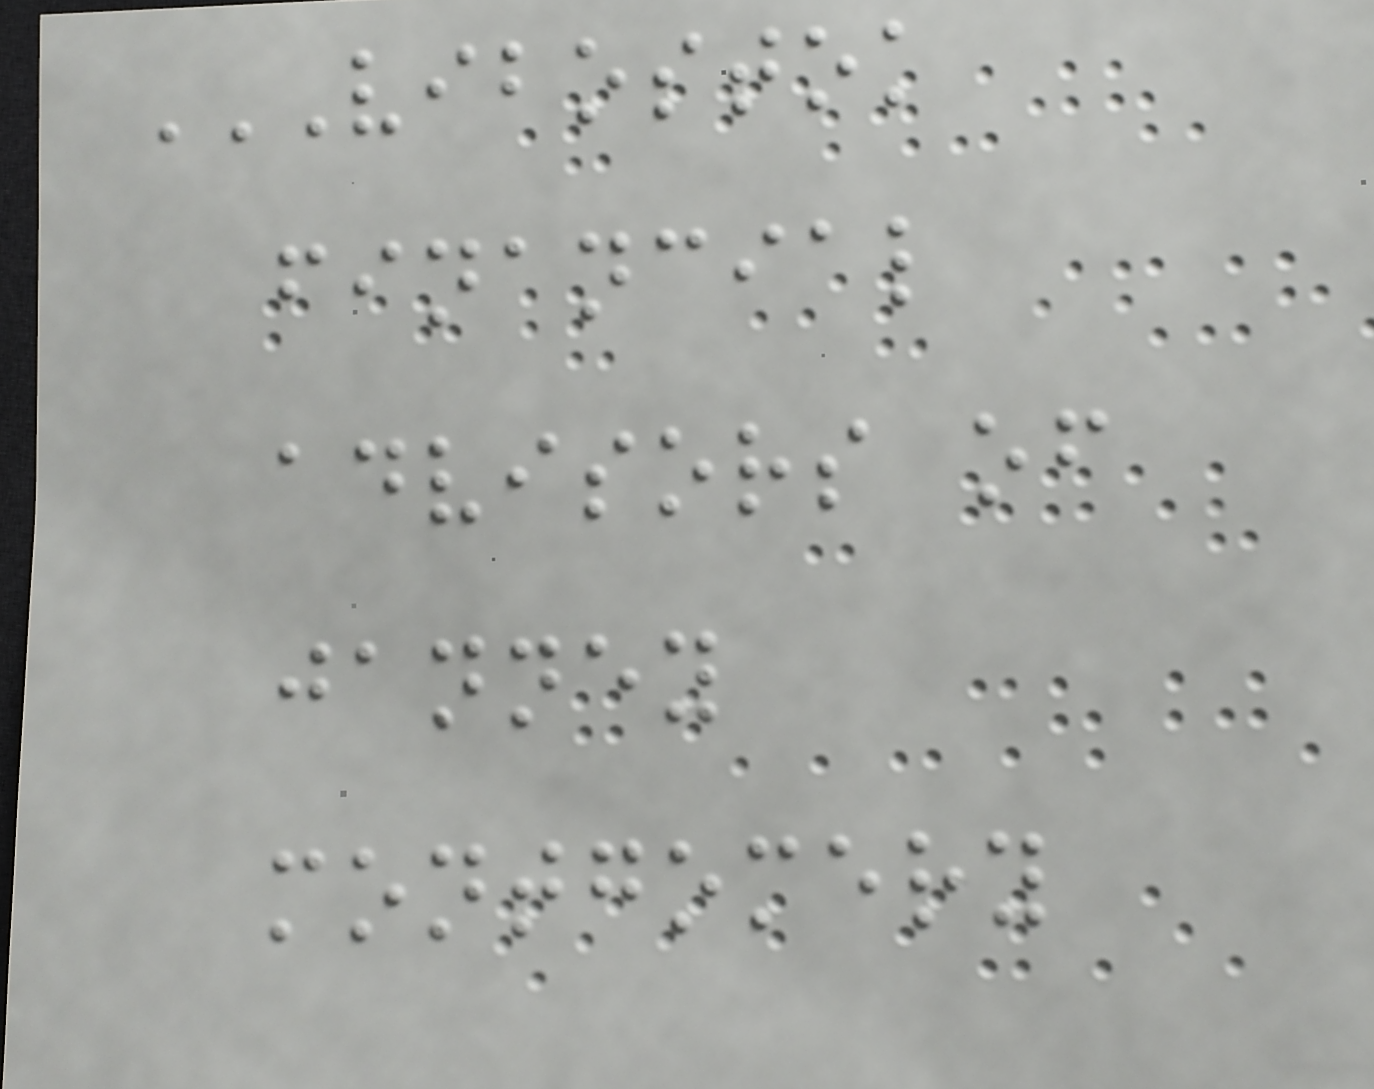VIBOSTOK
FINANCIAL
ADVISORS OF
JANNEY
MONTGOMERY
